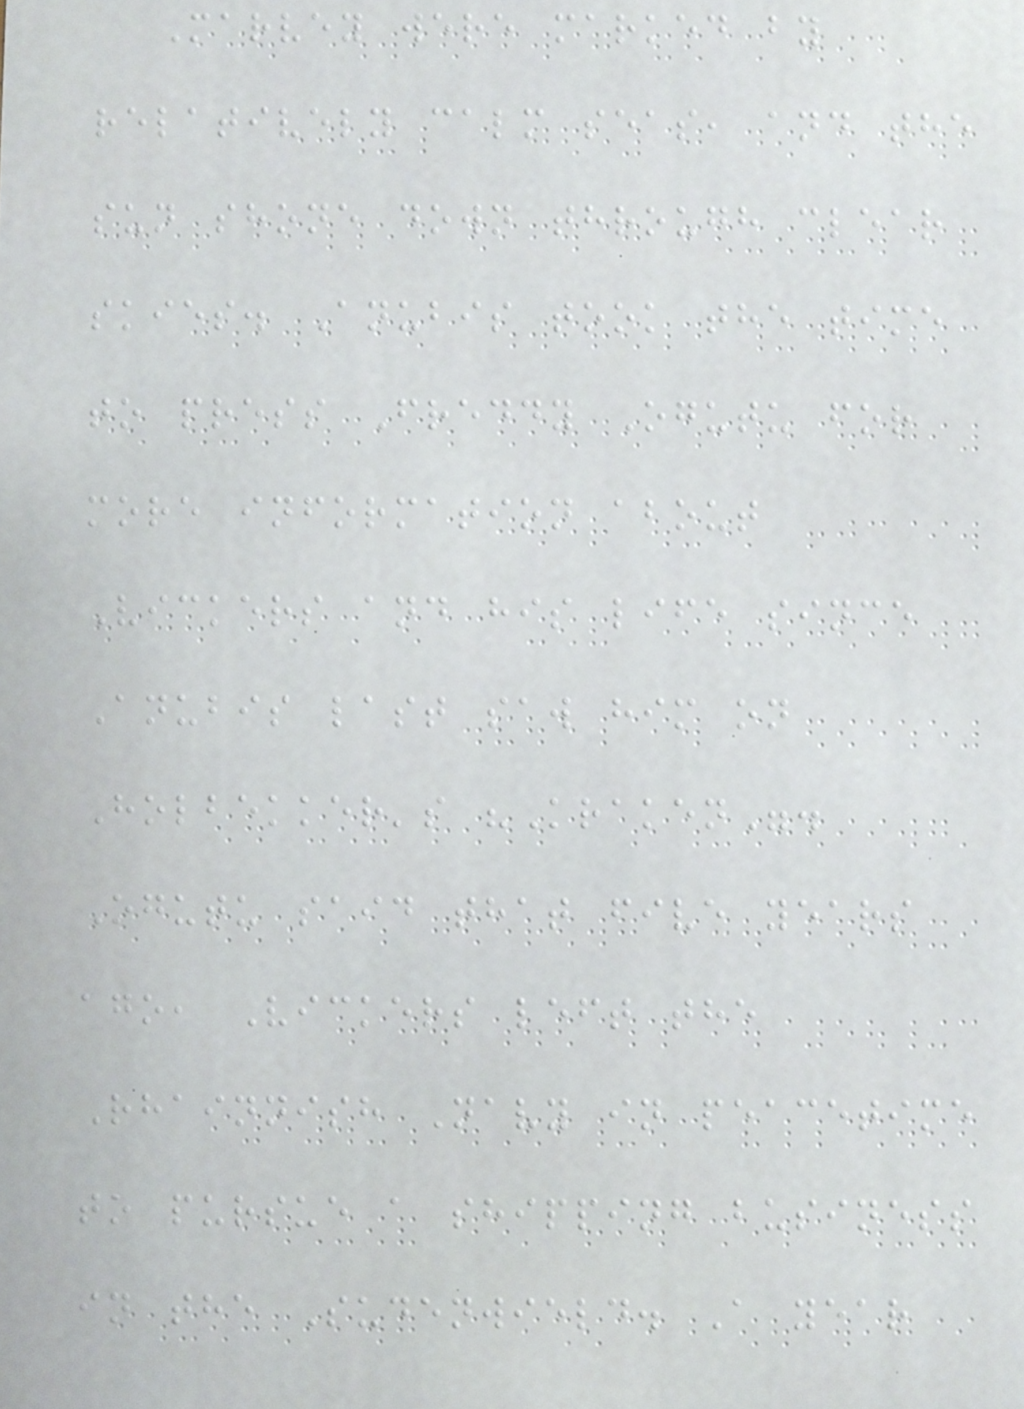Marvey were marked by
relatively calm seas, and the
sun shone down through clear
skies. Anubis took the time
to press Freddy Ogutu for
more information about
Vickers and his life since
Anubis last saw him on
Holbekker's "Kraken".
Ogutu said that five years
ago, Vickers left the
Rhainnish Navy in peacetime
to pursue a shipping business
in the Sudenwield. A year
